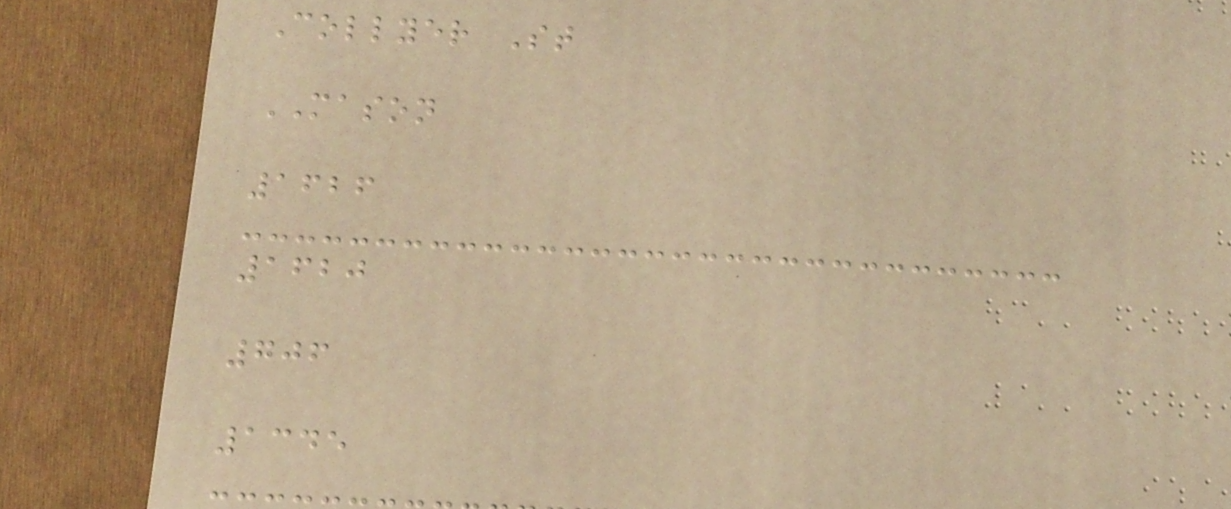Collyer St
MASON
1626
1620
706
1345
